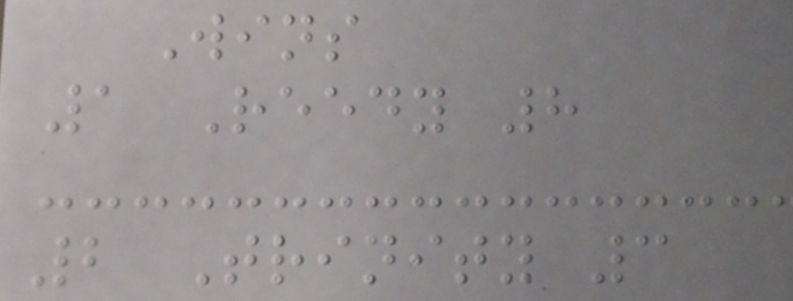Wins
1 Reedy 8
2 Trinity 3
